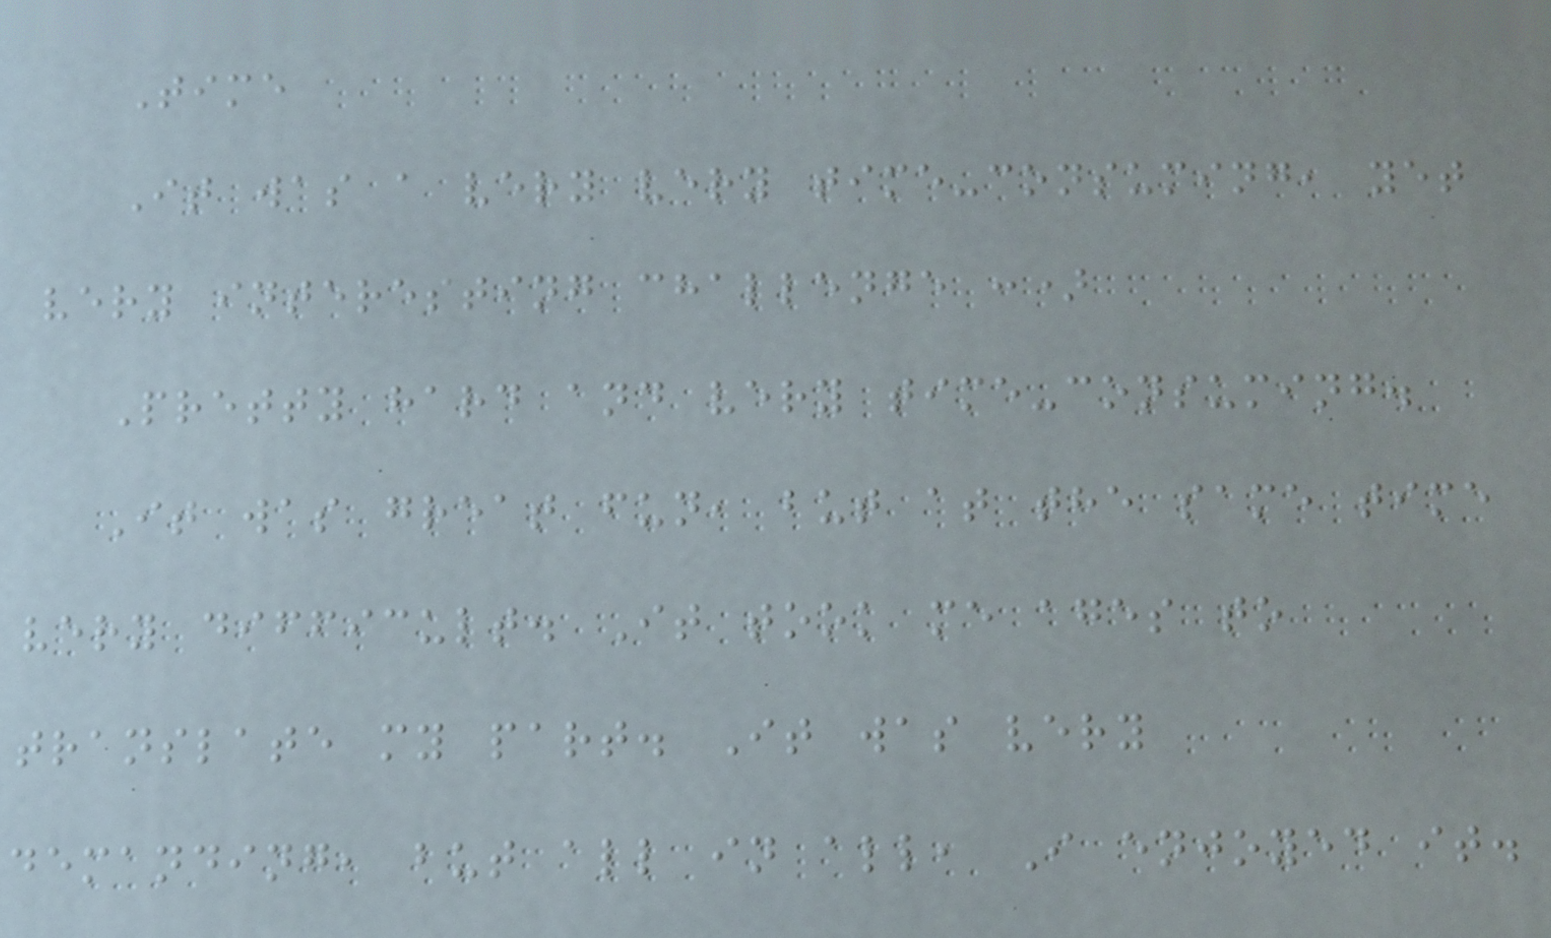Time
It was a very very time-consuming, yet
very interesting challenge :)
Pretty hard and very time-consuming.
It was great fun, but at the same time
very difficult. It took me ages to
translate my part. It was very
demanding, but all in all, I enjoyed it.
